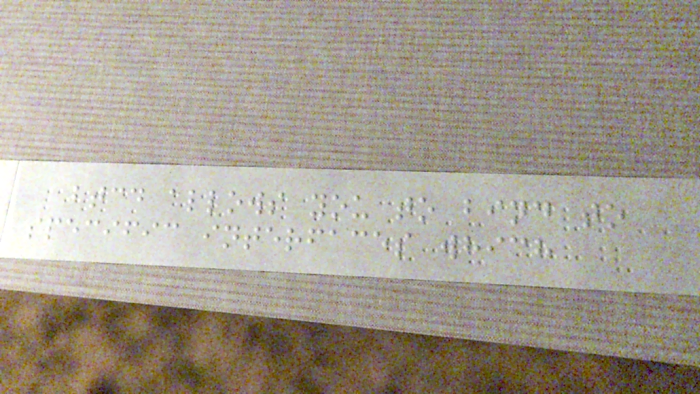btcd allows you to bind to
specific interfaces which
